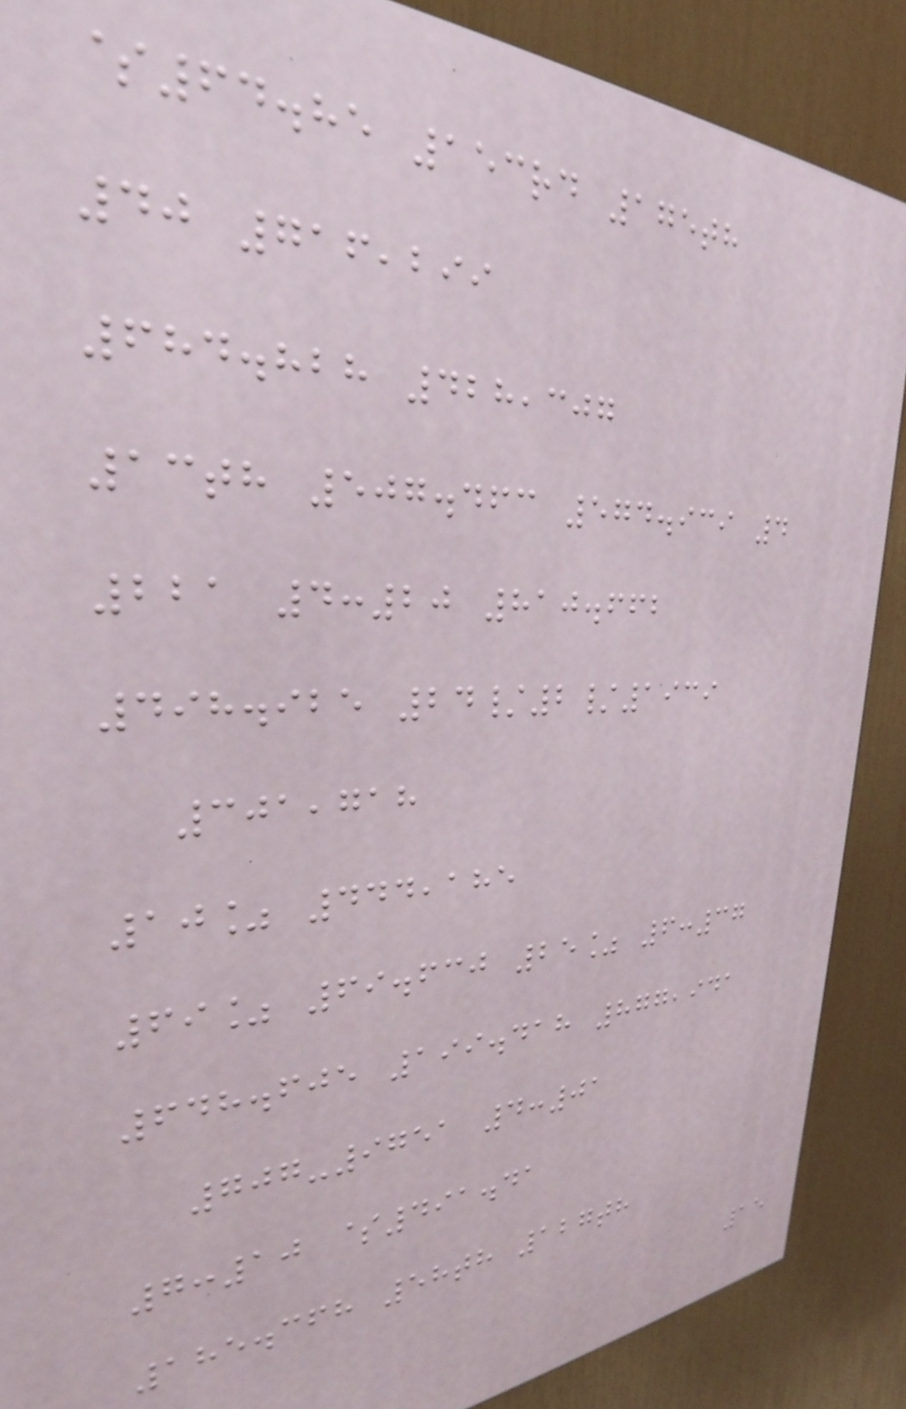$64.85 153rd 175th
40 716,299
684.828 428,307
13th 507.463 574.939 4
221 4:20 810.662
498.925 24/2/1939
301,718
10% 444,185
69% 69.630 25% 6:37
648.605 199.418 877,941
707-9751 4:01
7:10 $491.41
185.368 58th 127th
15
